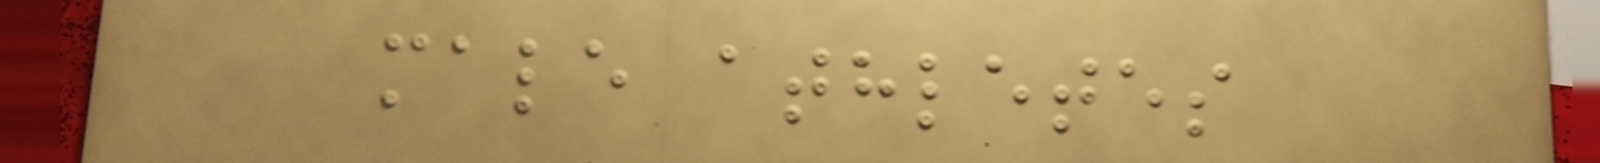male athletes
